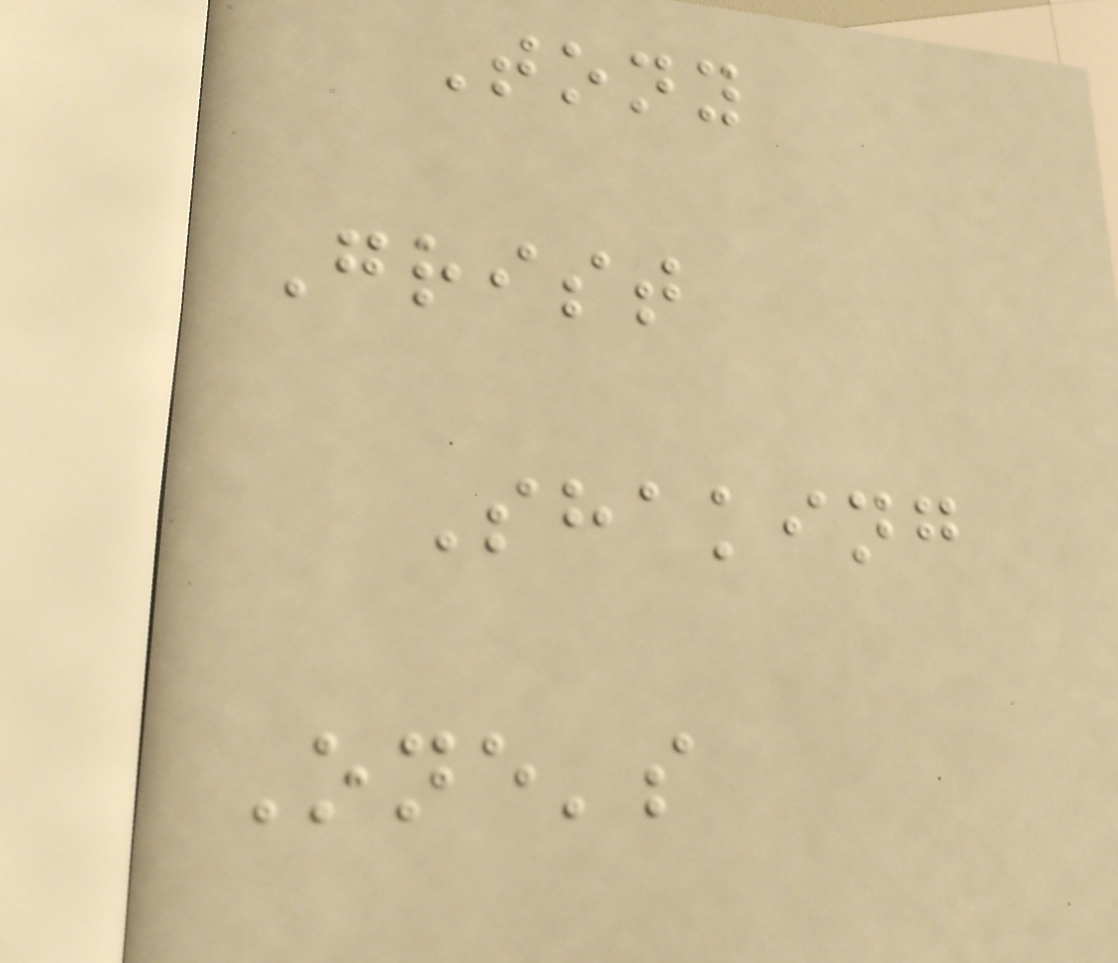Tony
Grist
Shaking
One's
